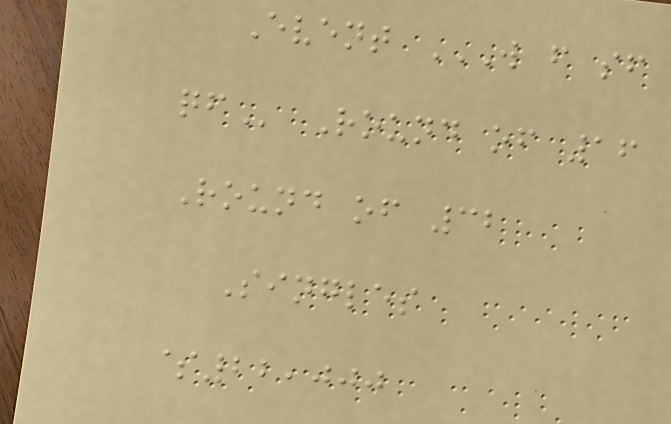Event W F SF
QF Round of 16
Round of 32
Singles
$22,000
